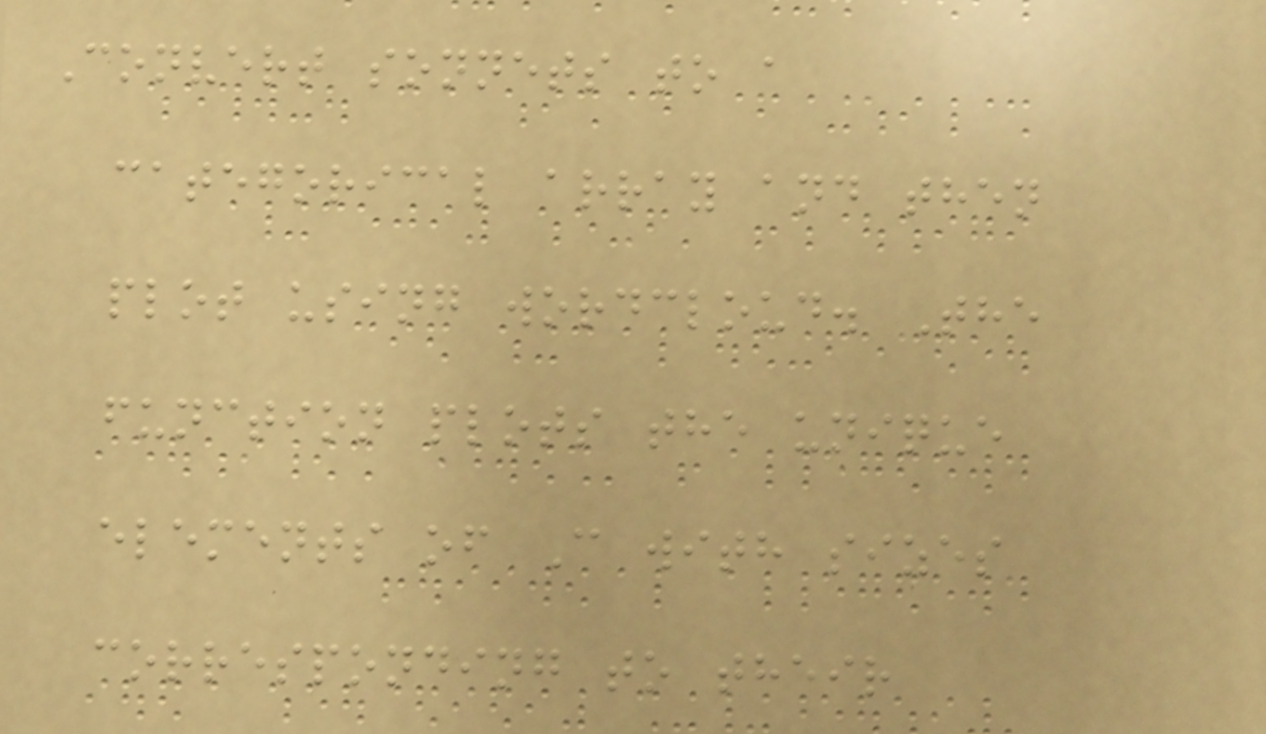Convert sonnets to a
categorical array and then
plot using wordcloud. The
function plots the unique
elements of C with sizes
corresponding to their
